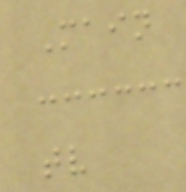Main
tv
